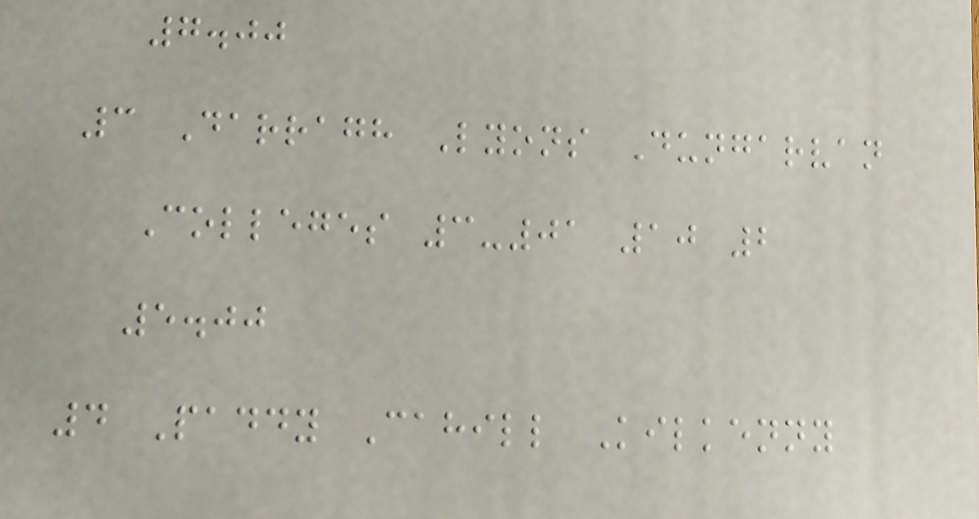7.00
3 Darragh Lyons Dungarvan
Colleges 3-01 10 2
5.00
4 Paddy Cahill Kilkenny
